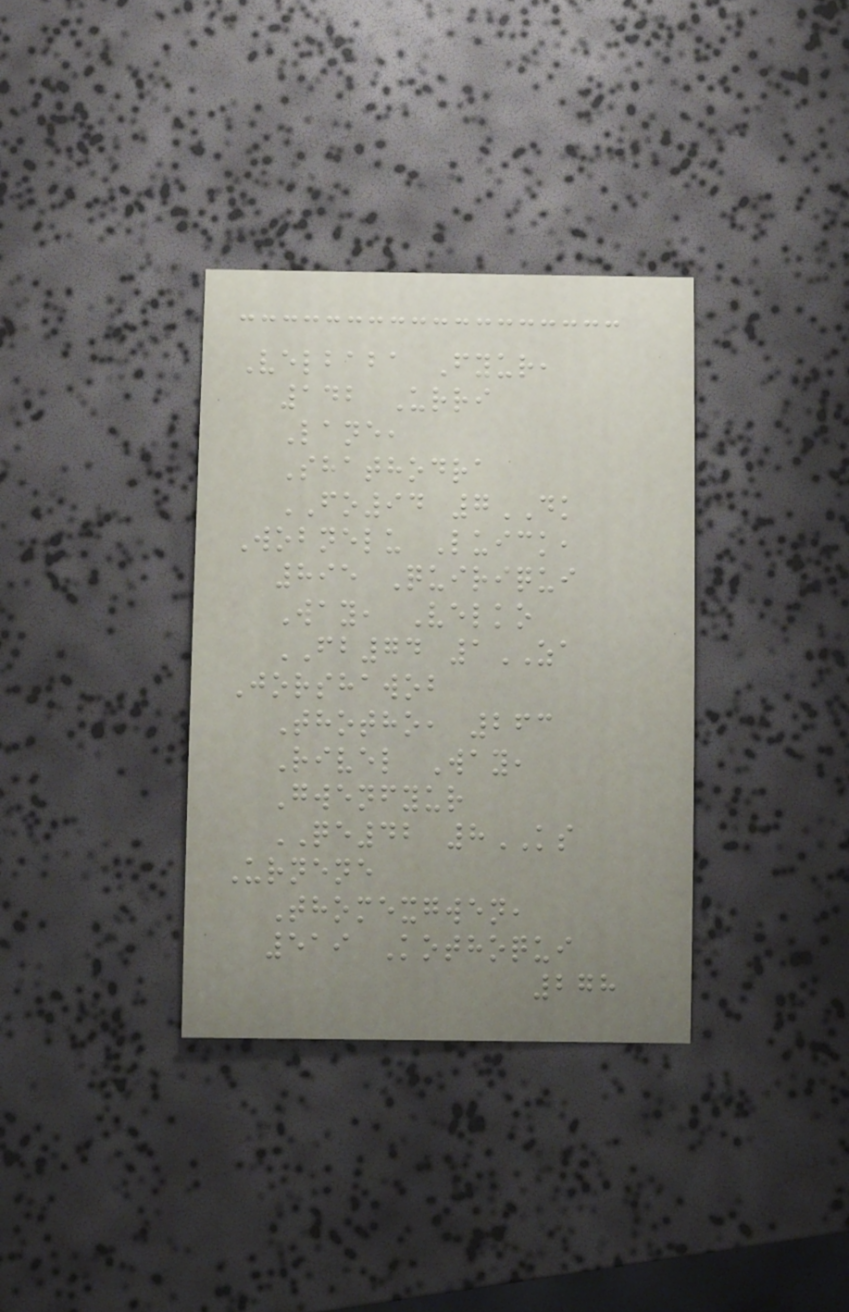Velbaba Fyur,
142 Urri
Lane,
Shathodra
FO94 7DK
Wobnelu Luick,
895 Quiriqui
Way, Velko
FB74 1ZA
Jorshawob
Thotho, 263
Rivel Way,
Gwenfyur
QE42 8KS
Urnene
Thomexgwen,
519 Kothoqui
278
